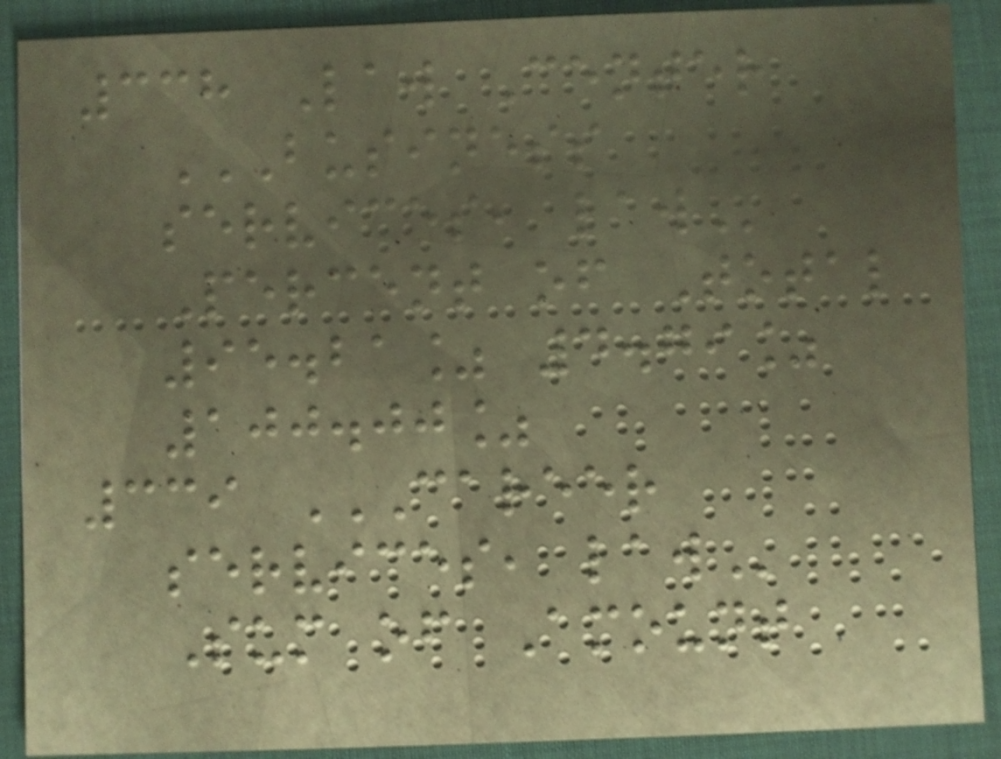338 Law Center
BUSINESS
SERVICES, LAW
Percent of Total
95.21% 4.79%
100.00%
339 CAREER
SERVICES, LAW
Sum of Amount
